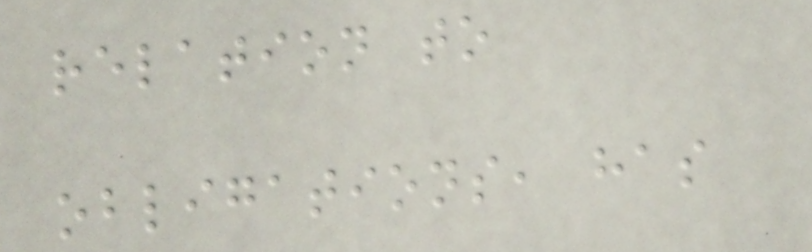relation to
obligations, has
